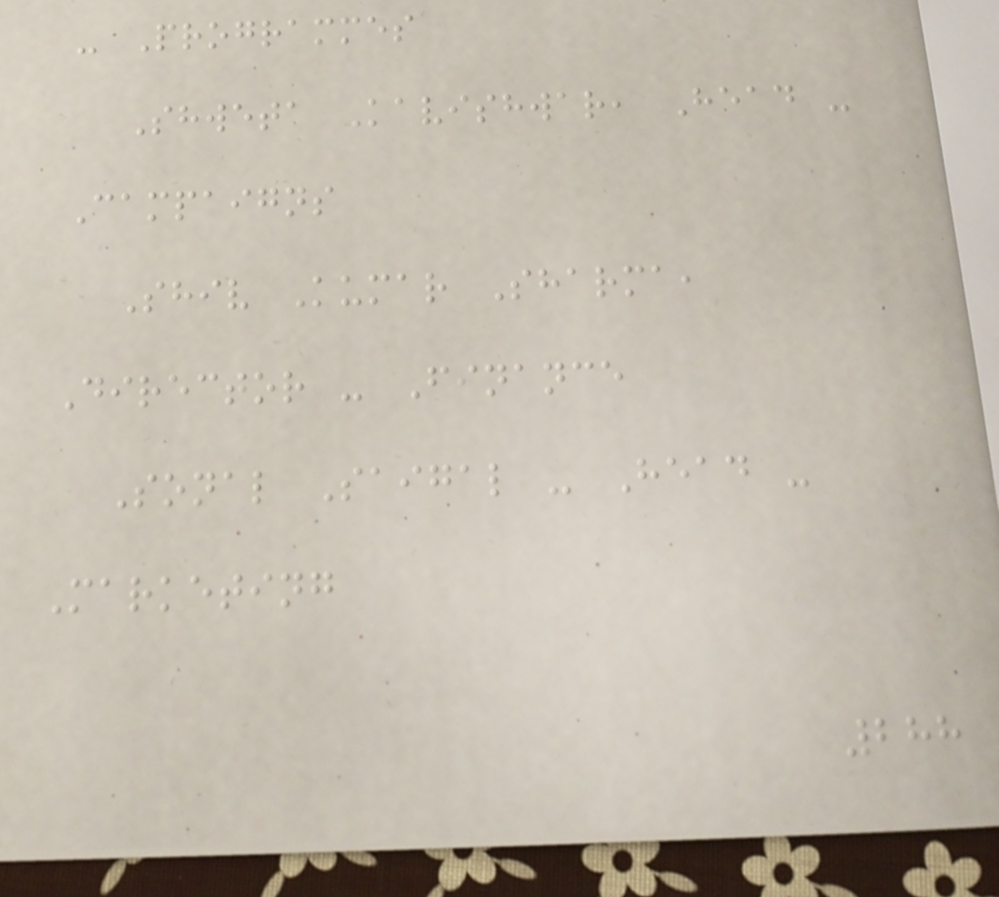- Programmes
Shweta Kavishwar, Head -
Campaigns
Shiv Kumar Sharma,
Director - Finance
Sonal Saigal - Head -
Marketing
288
